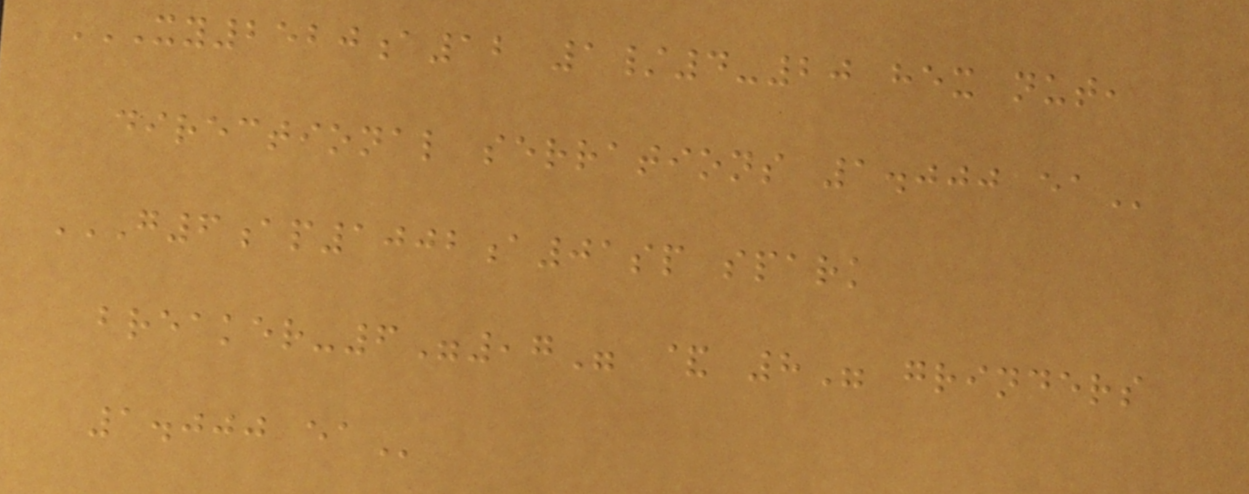XY2520A12 1/4-20 HEX NUT,
DIRECTIONAL SERRATIONS 1.000 EA
G6AP1002A01SP SPARK
BREAKER-6",7" & 8" GRINDERS
1.000 EA
